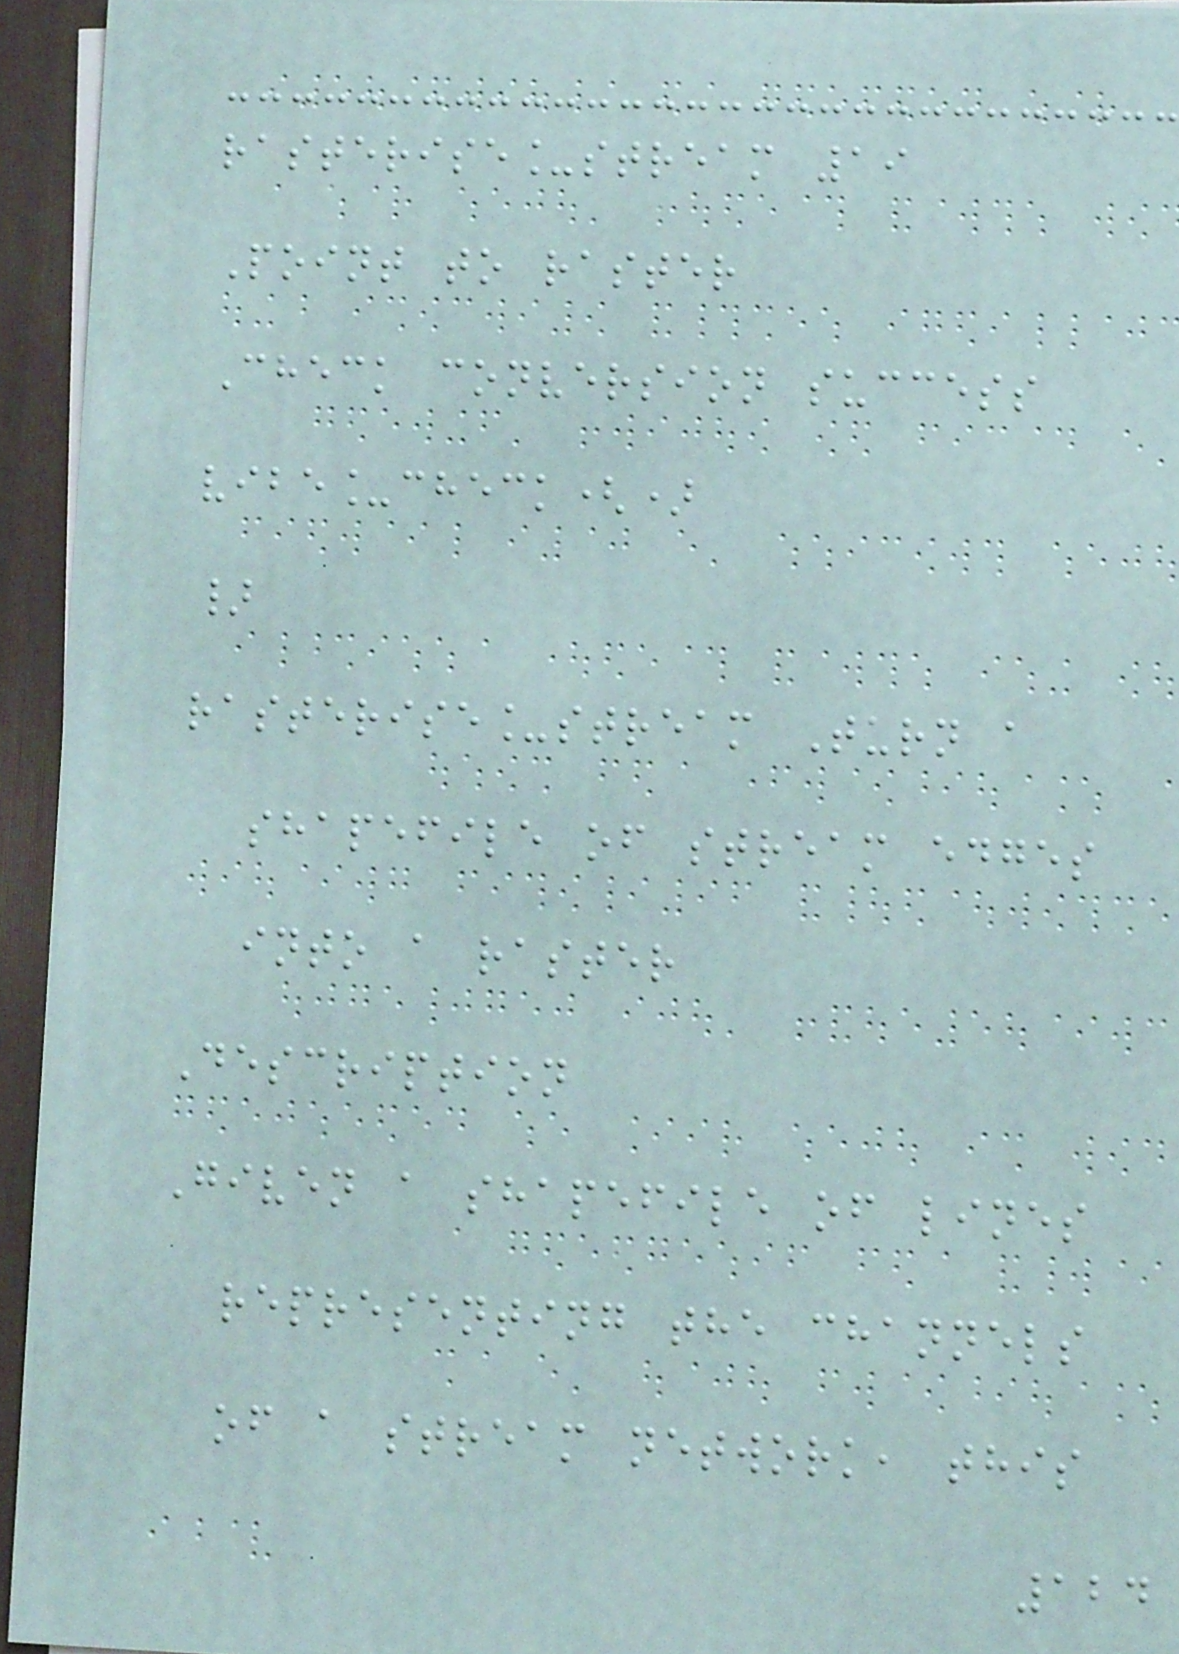rasterise_stream 19
Point to raster
Check conversion success
vibe_check()
}
rasterise_stream Turn a
shapefile of stream edges
into a raster
Description
Given a shapefile of lines
representing the channels
of a stream network, this
124
